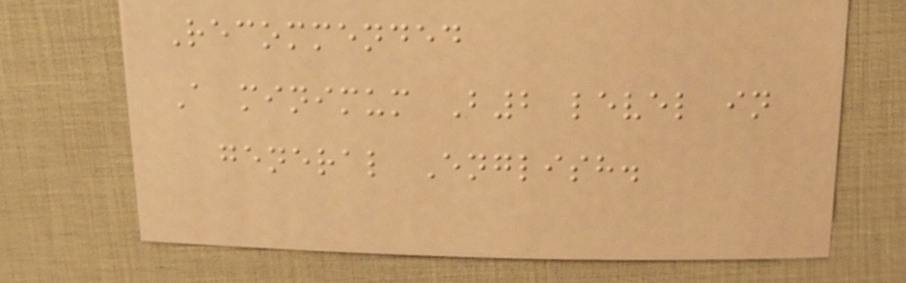Recommended
A minimum B2 level in
general English.
